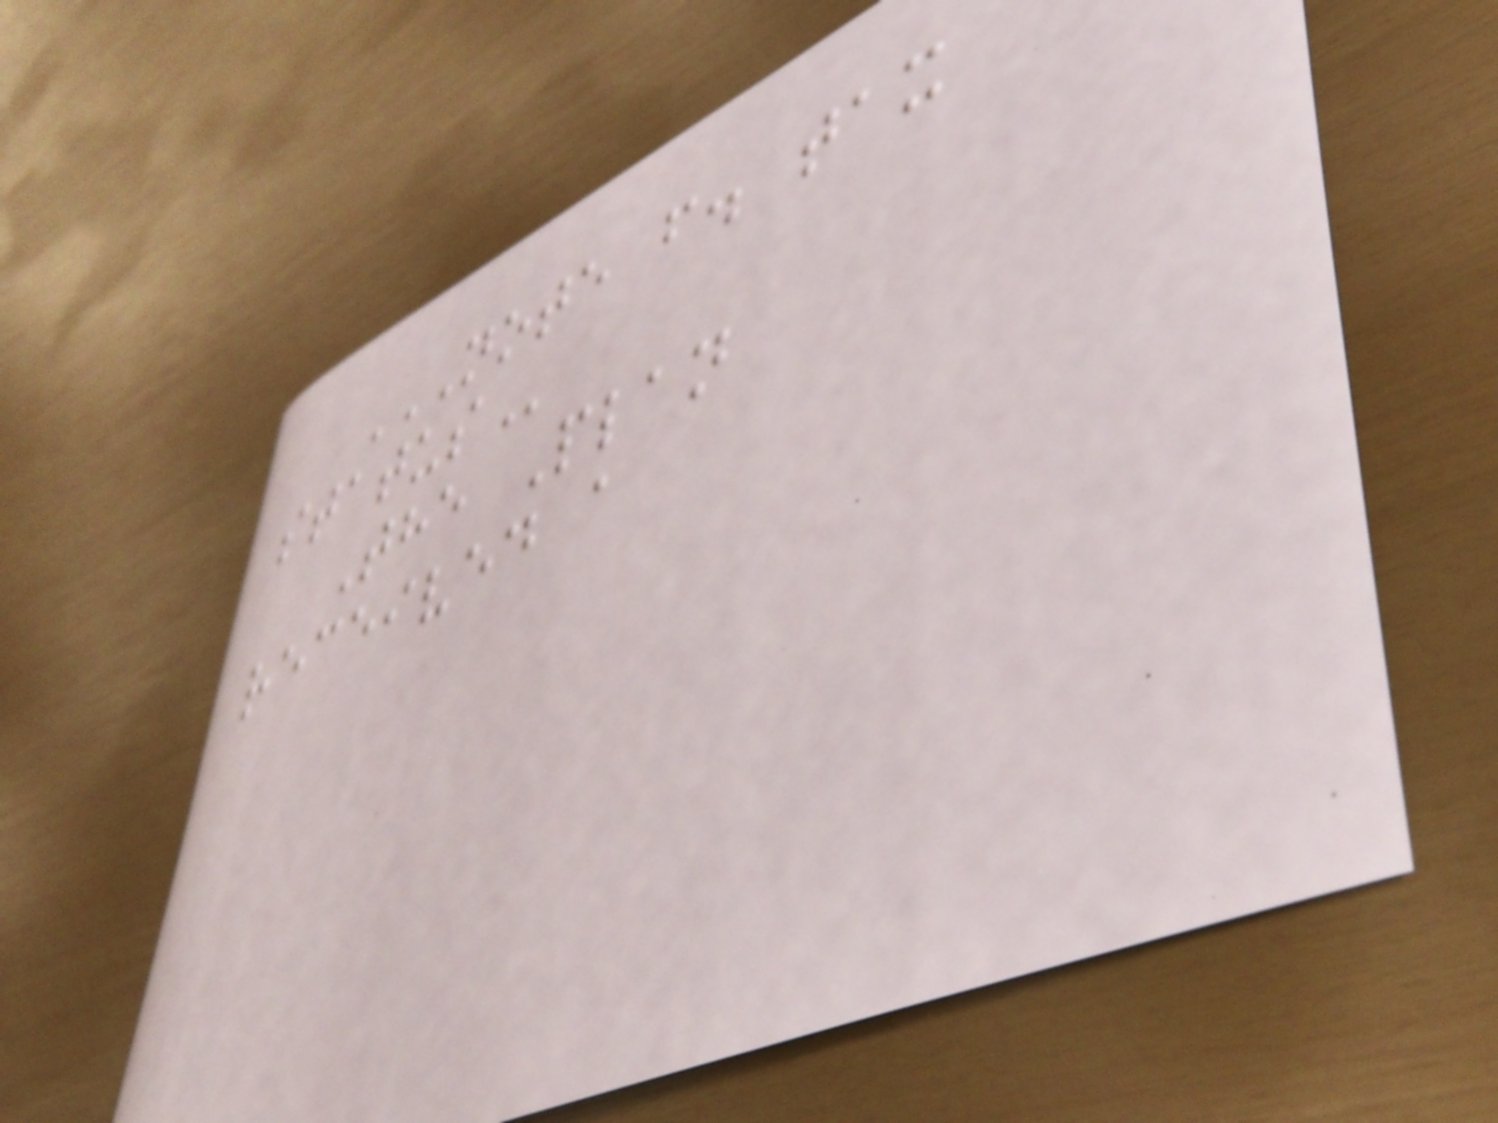NOTE F. TAX
STATUS
The Plan
received a
